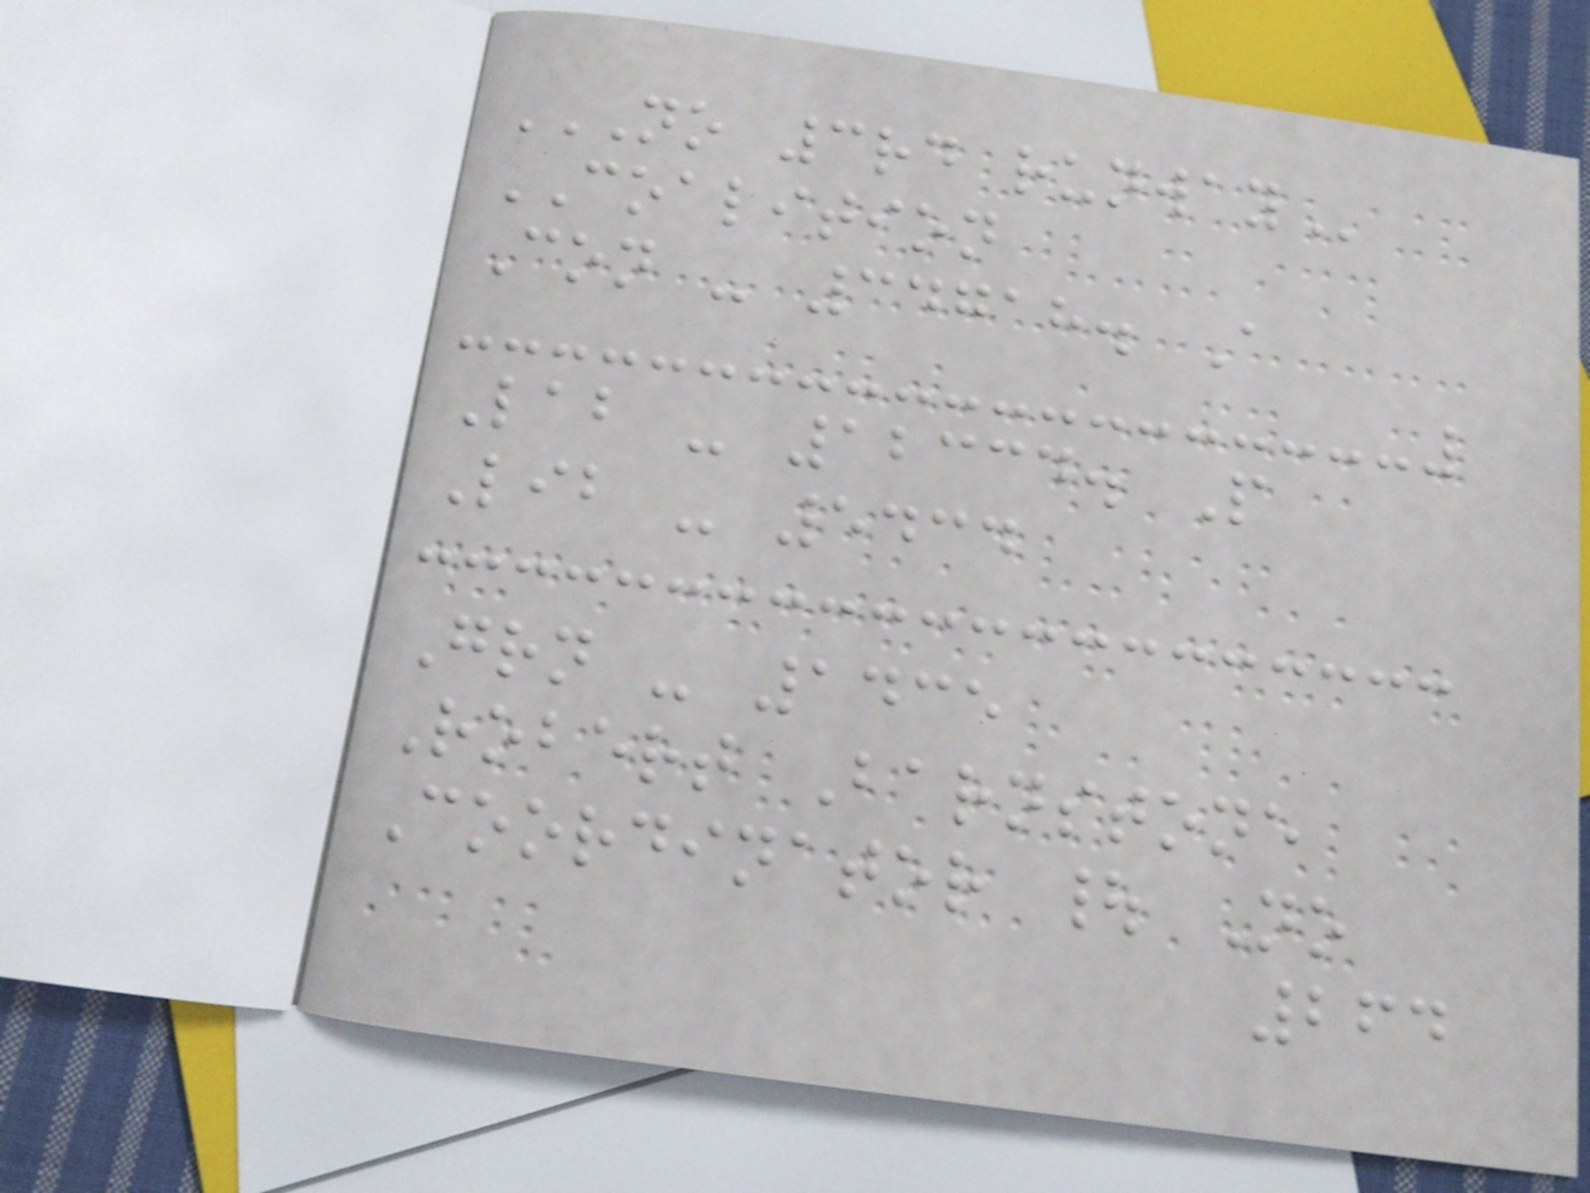NO 3RD RUNWAY
COALITION
Con - 34718. A
Lab - 12334. P
Lib - 5434
Grn - 1435
Robert Barnstone
Coordinator | No
264
